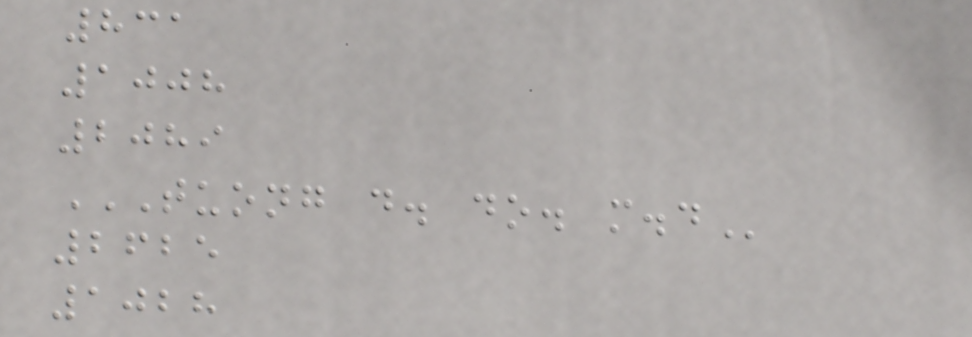831
1008
2089
TUONG D. DO. M.D
2625
1028
